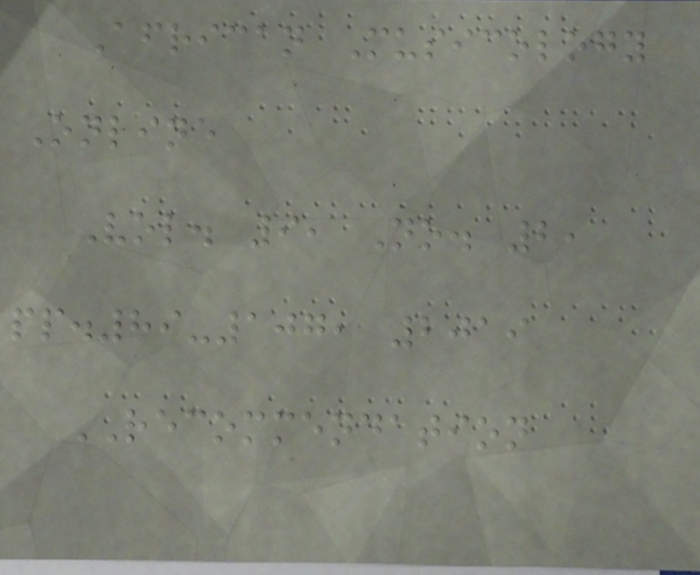African Musicology
Online
Vol. 9, No. 2,
pp.89-107, 2019
RECOMMENDATION
